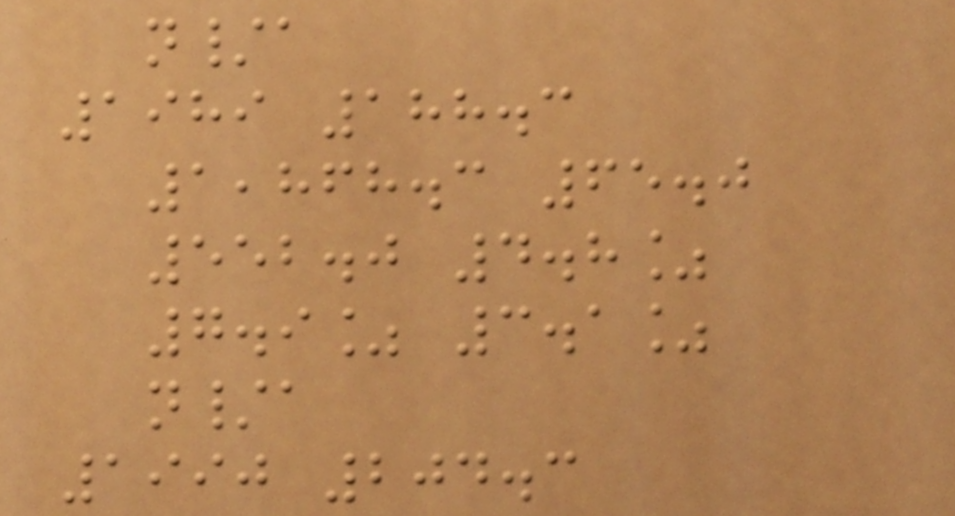n/a
1989 188.3
1,868.3 65.0
552.0 4.8%
7.9% 3.1%
n/a
1990 204.3
